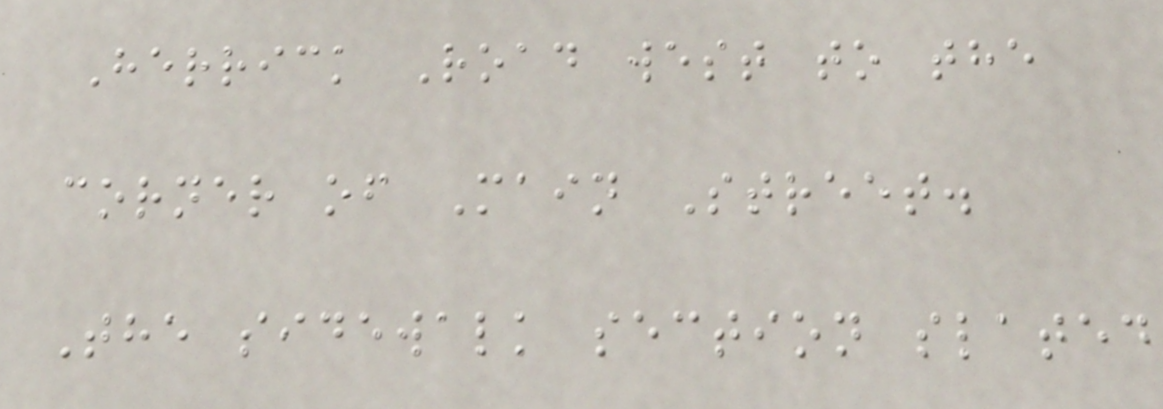Herrick Road west to the
corner of Main Street.
The sidewalk section slated
